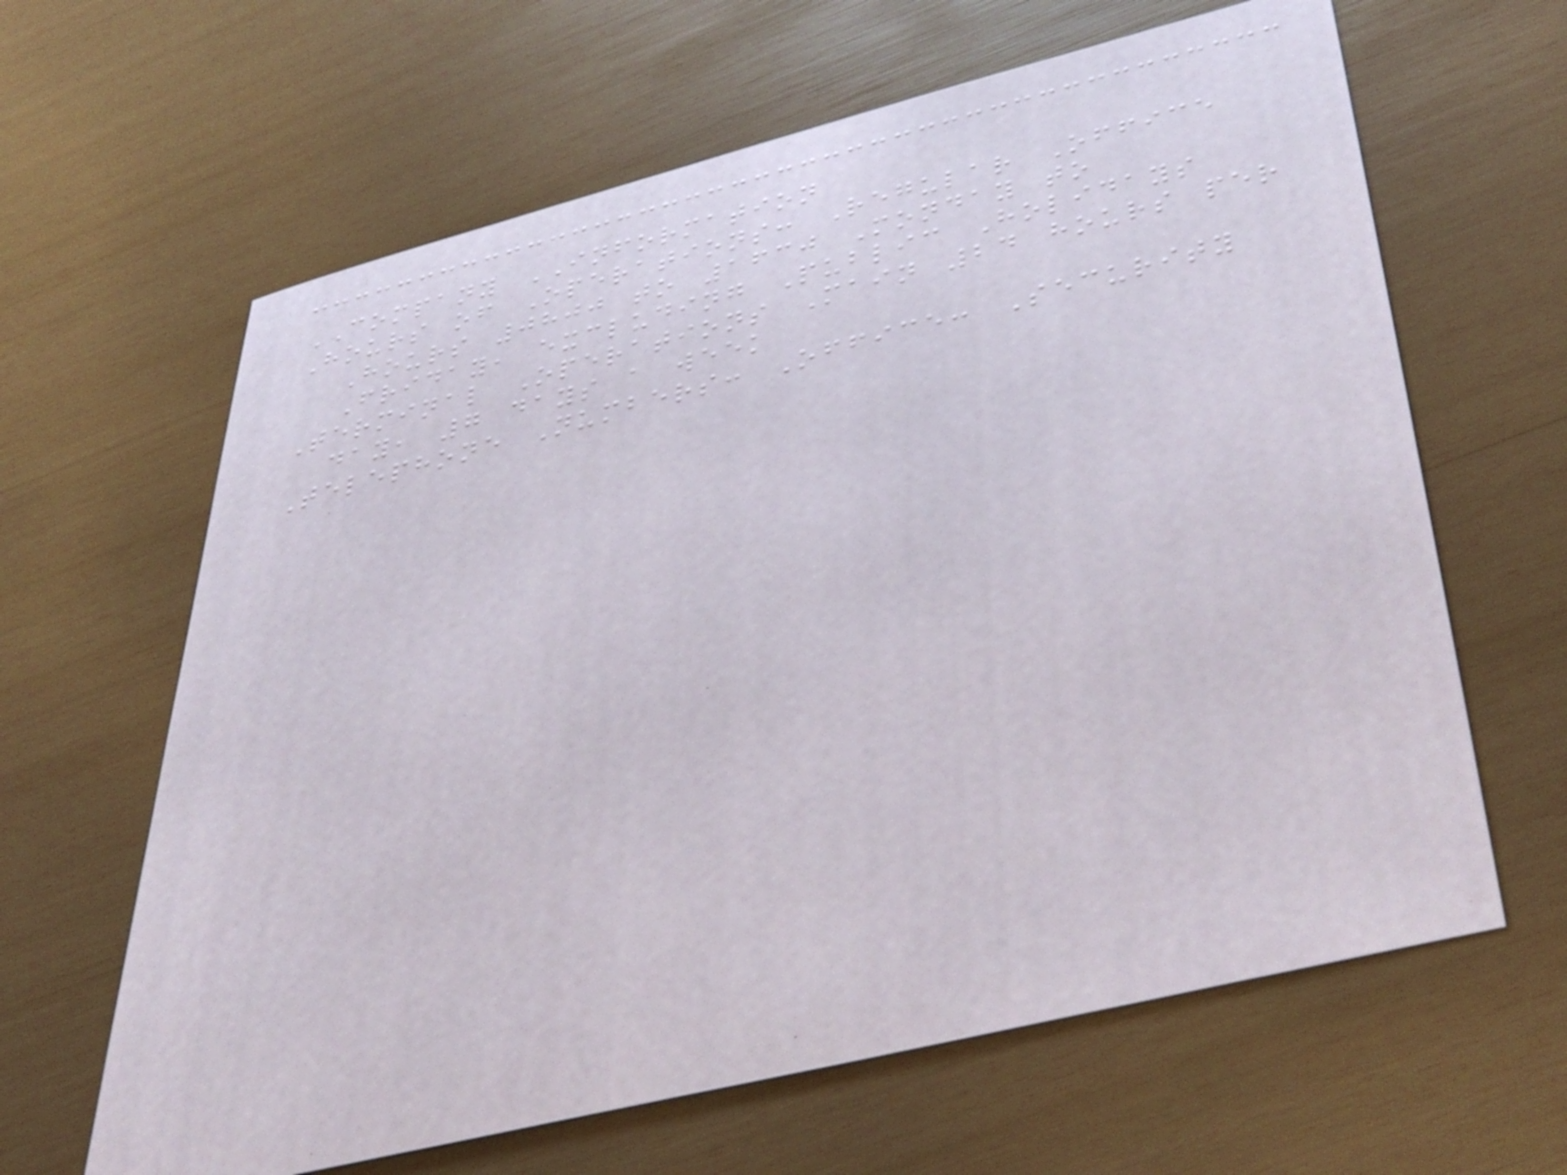COMPANY INFORMATION
Hours of Operations: Regular Office
Hours 0800 to 1630 Monday to
Friday, excluding Public Holidays
Terminal Operations Main 24 hours per
day, 7 days a week
Telephone Numbers: Office: Security
